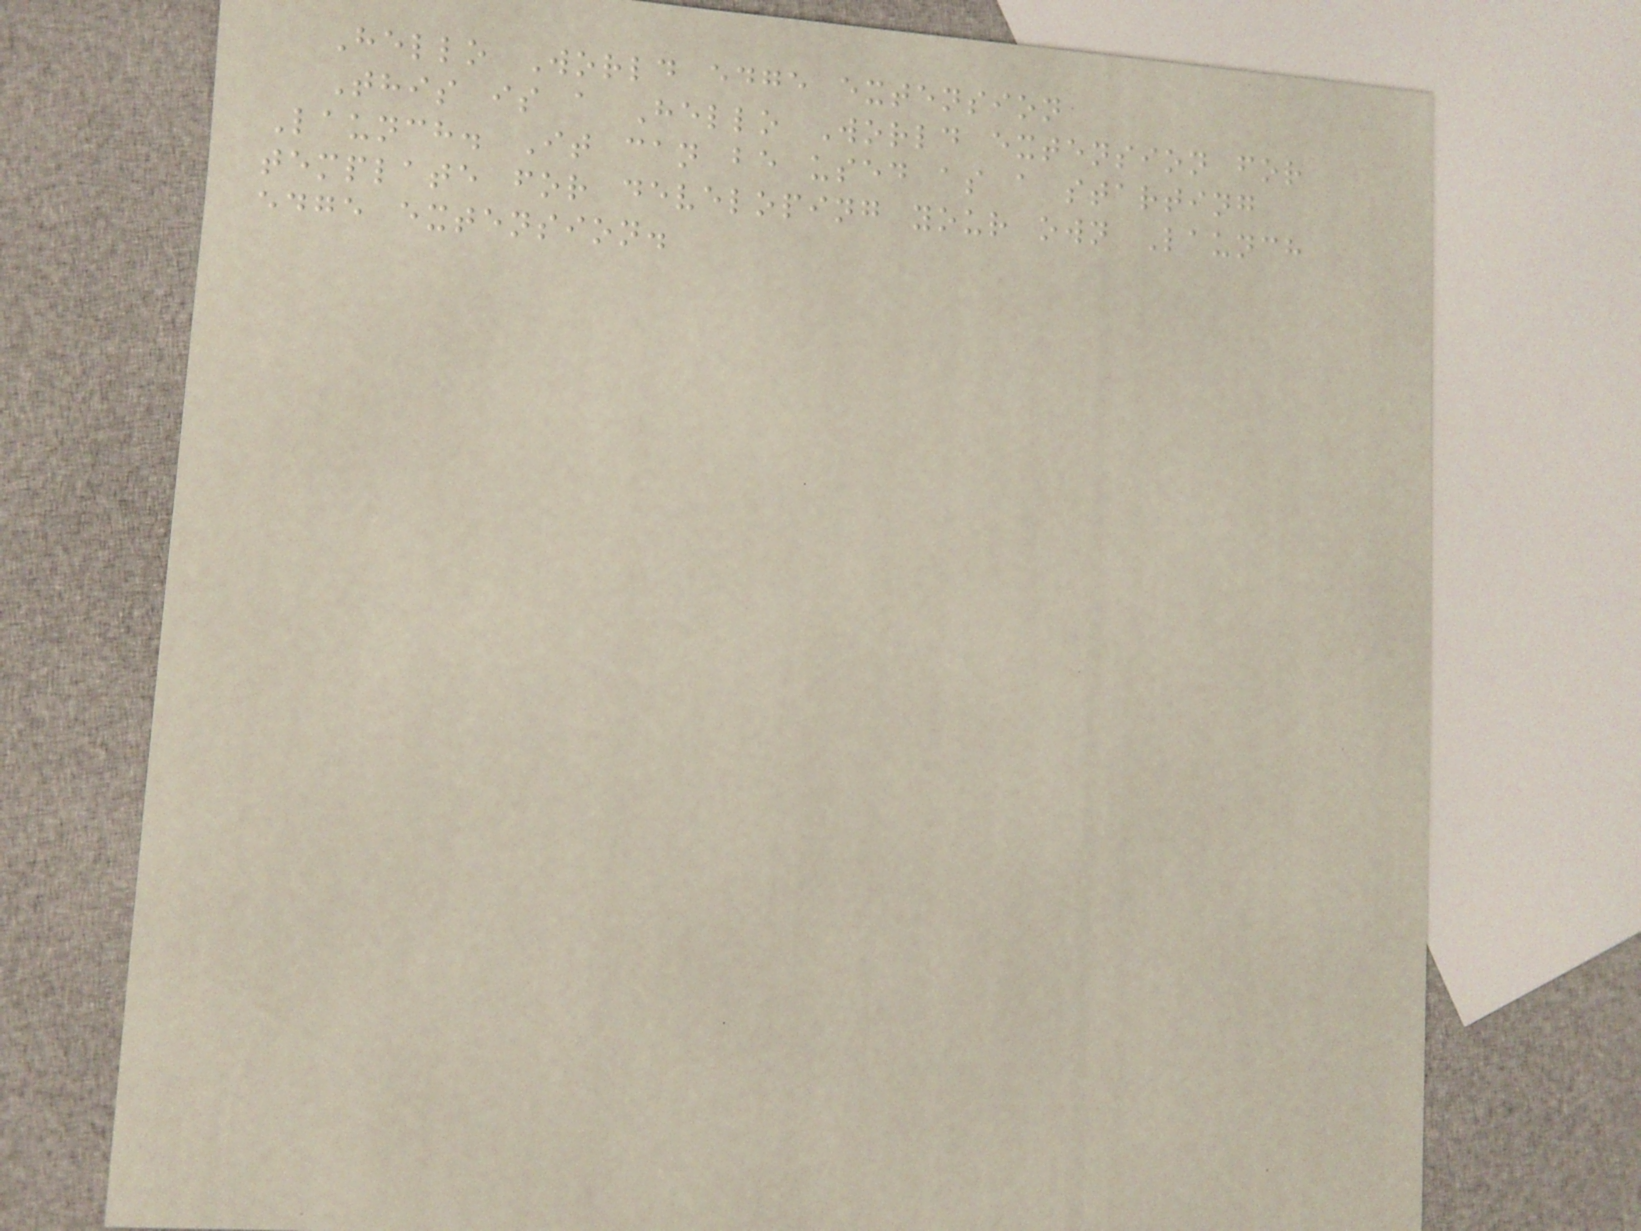Hello World edge extension
This is a Hello World extension for
Launch. It can be used as a starting
template for developing your own Launch
edge extension.
